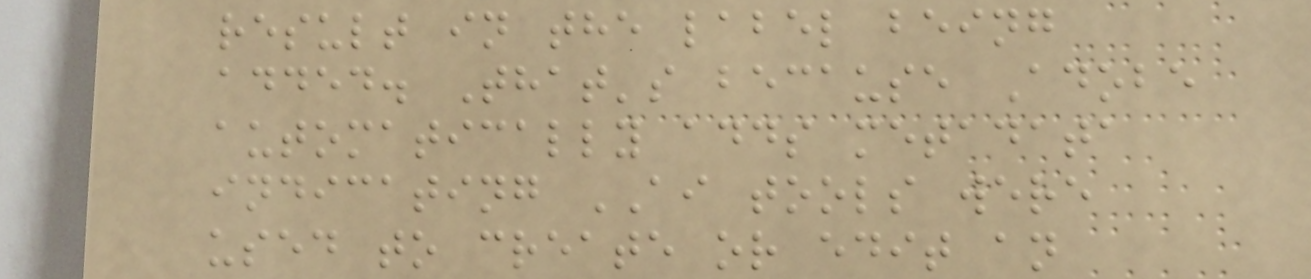result in the label being
added. That's because Adobe
automatically adds metadata
indicating AI tools were
used to create or edit an
